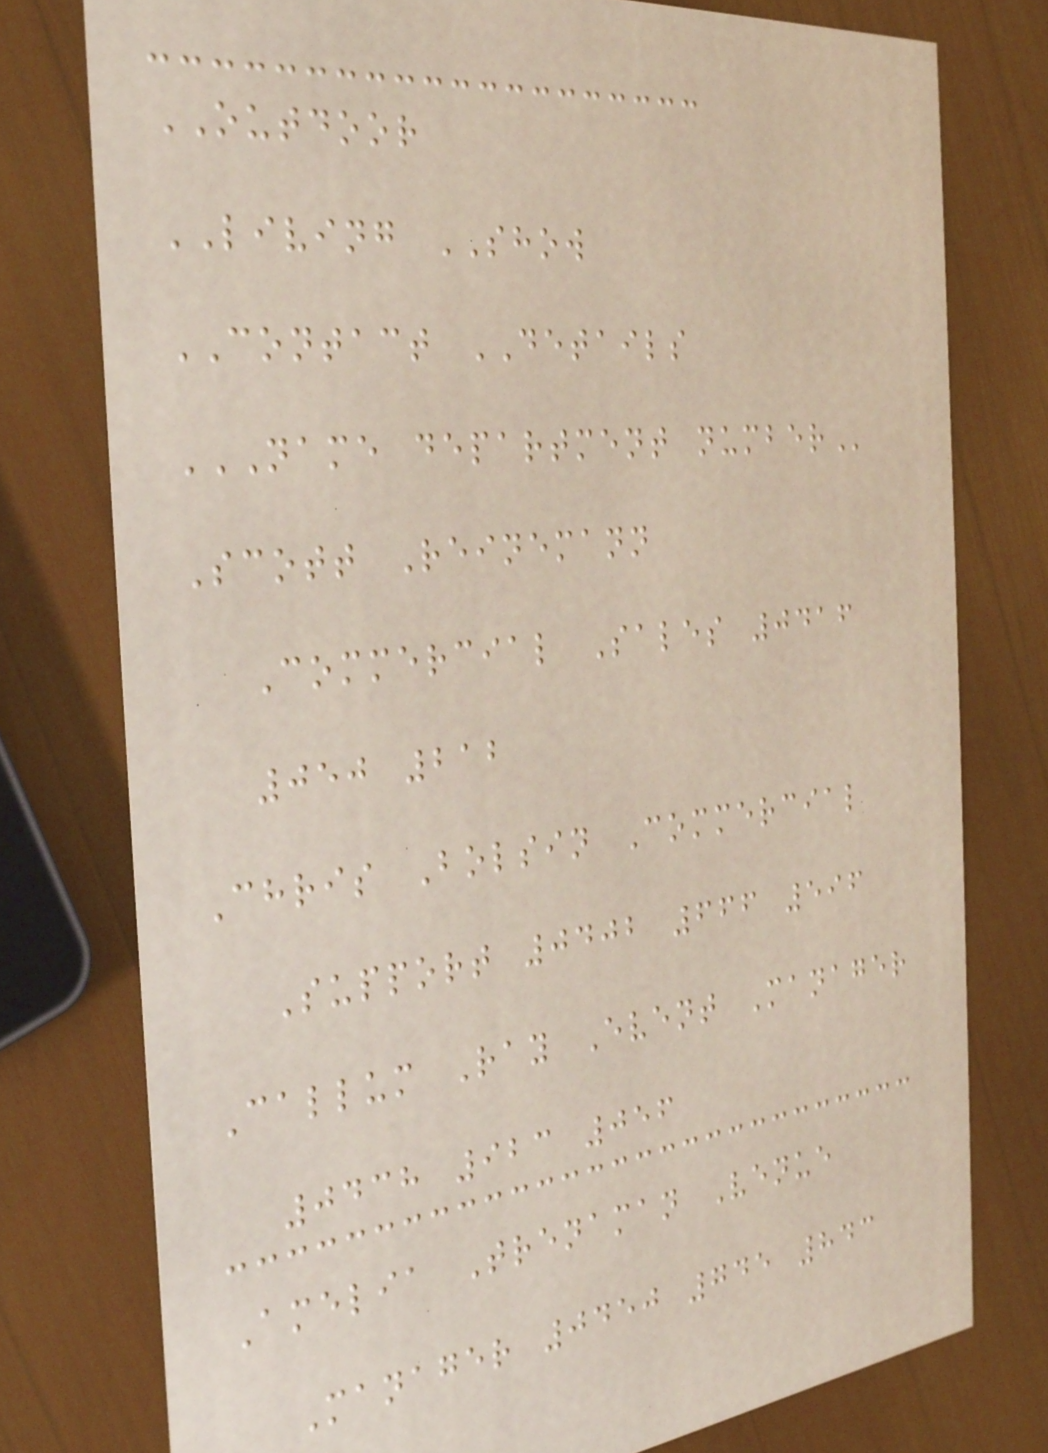OUTDOOR
LIVING SHOW
CONTACT DETAILS
NAME DEPARTMENT NUMBER
Scott Reinemann
Commercial Sales 0416
050 212
Chris Bolsin Commercial
Support 0402 666 596
Callum Ray Event Manager
0438 923 056
Amelia Trenaman Venue
Manager 0450 745 843
